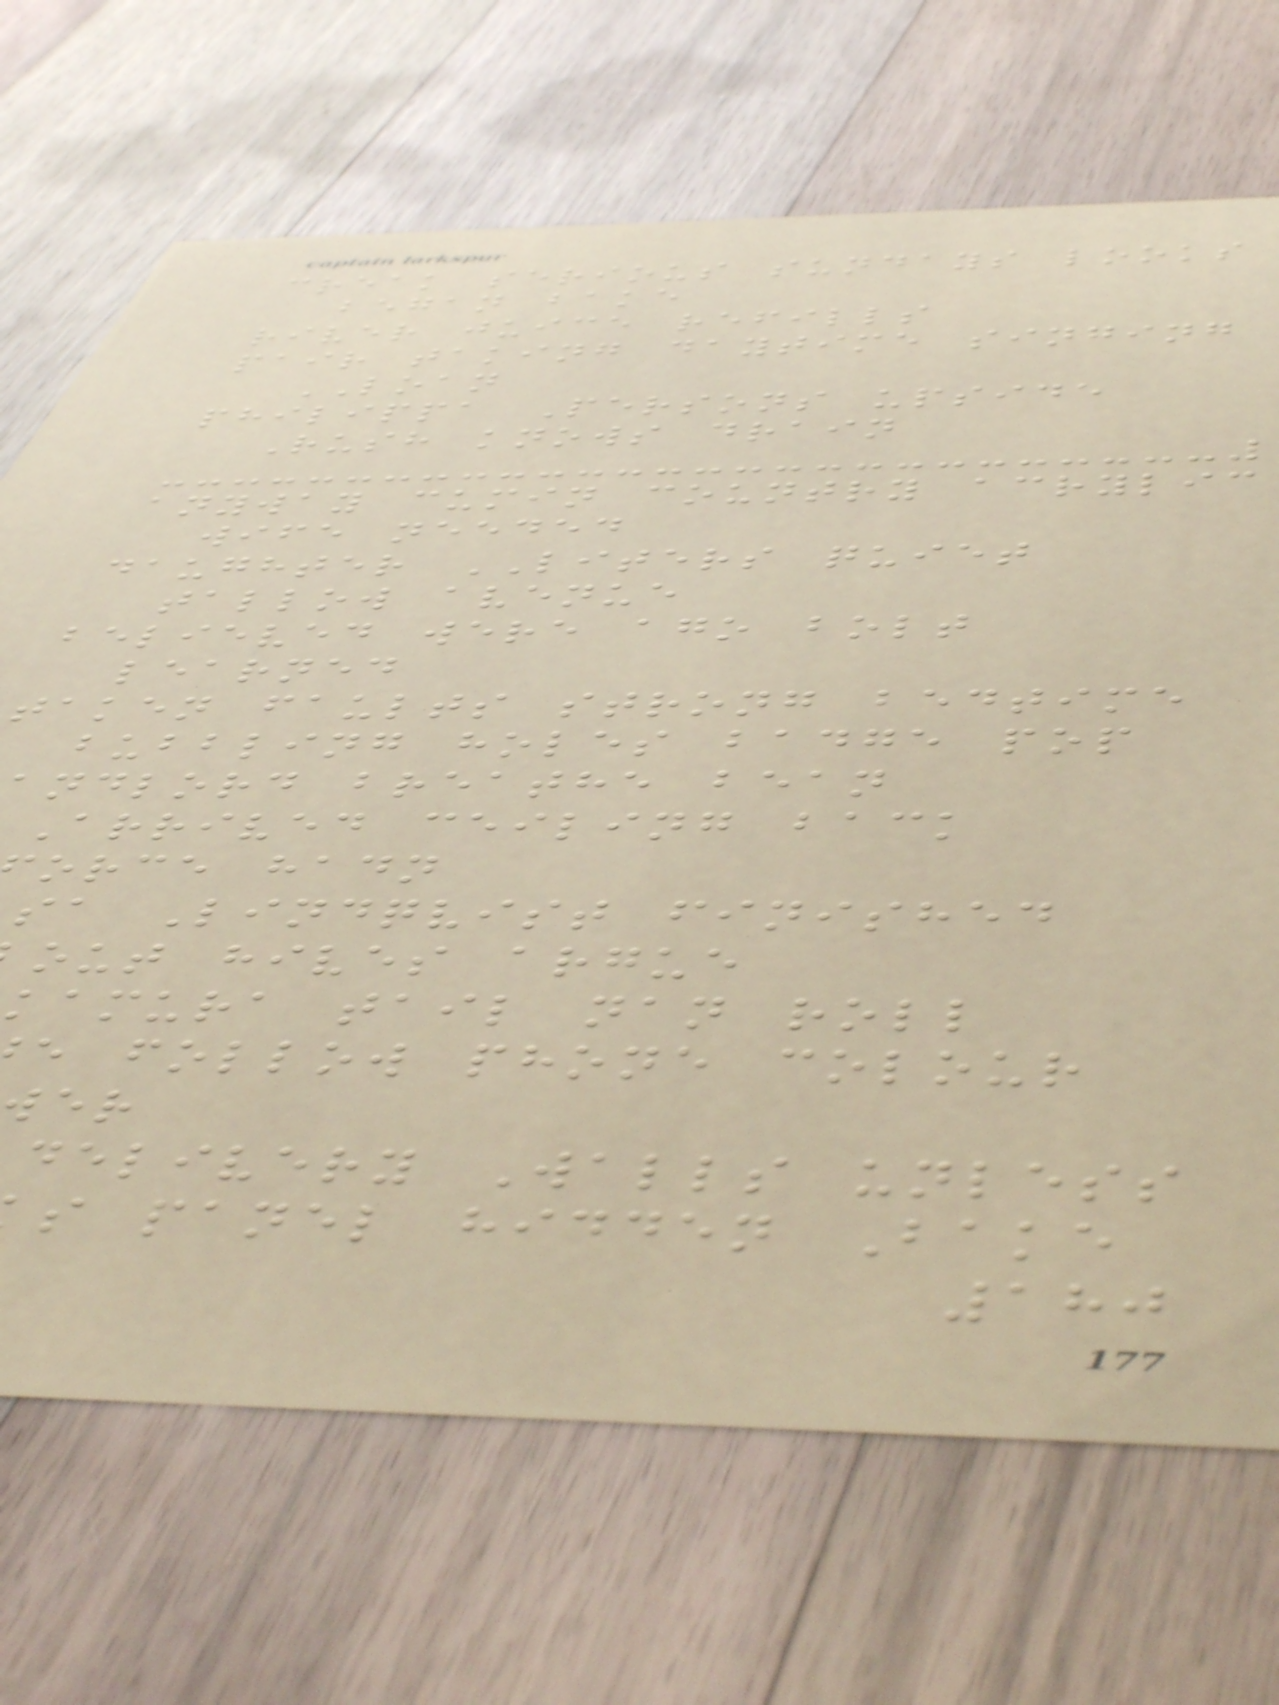creak serious sundays looks
began bake
river juice refills
pair taking daytime singing
LOAN
philippa Persons upside
Rush knows drain
anyway cumin country acrylic
wife needed
daughter LITERS quiet
tallow avenue
believed were ago bolt
learned
taken faults strong bedtime
bubbling holes badge pop
andlord breathe bean
Arrived ceiling back
orce hadn
sa Lindqvist finished
out hives argue
kamura tail nan roll
e follow phone colour
delivery Walls unless
s panel hidden Bake
180
